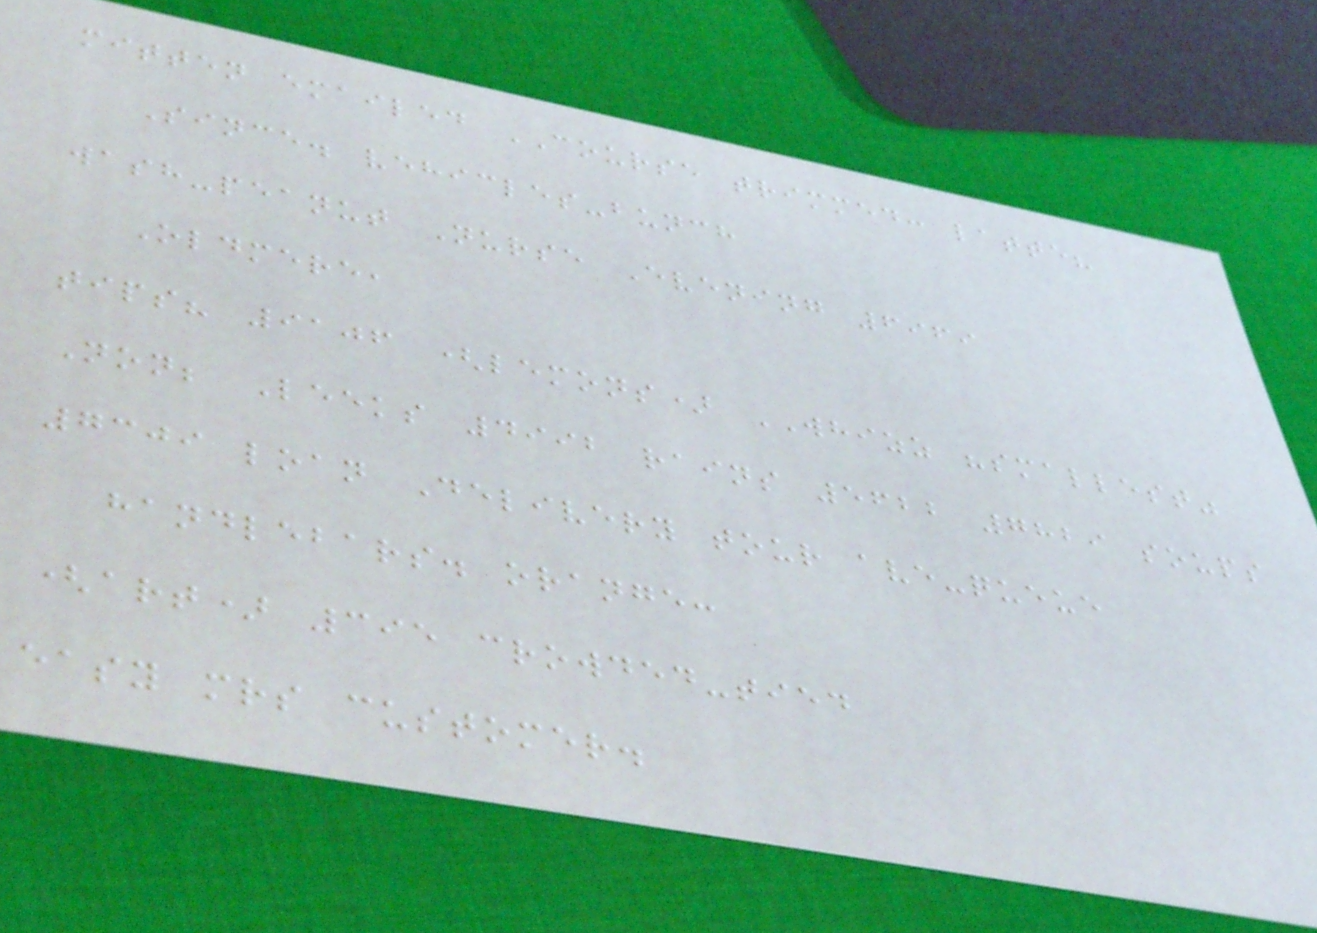mitten emailed COURSE trimmed: latte?
Since. vehicles-bunch
wash-peanut Nurse Evening 6969
Oldmere,
tips? 9106 (lemons) WHIZZ "smallest"
Non; Leeks 4992 rains 5622 7829 soups
7309 loan Delivery tour ave-queue
handlebars. orange:
(art) 395 crowded-tied
easy mrs customer.
